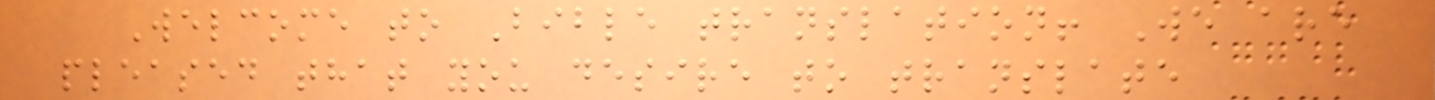Welcome to Bible translation! We are
pleased that you desire to translate
